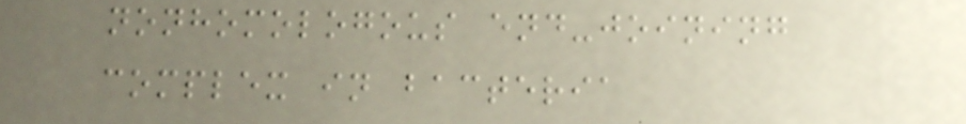nonhomologous end-joining
complex in bacteria
